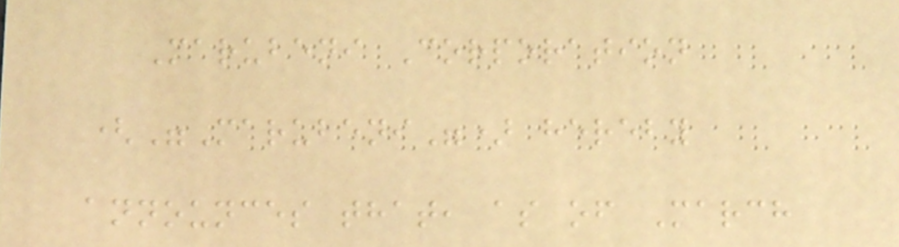Marubeni Corporation
("Marubeni") hereby
announces that, as of March
